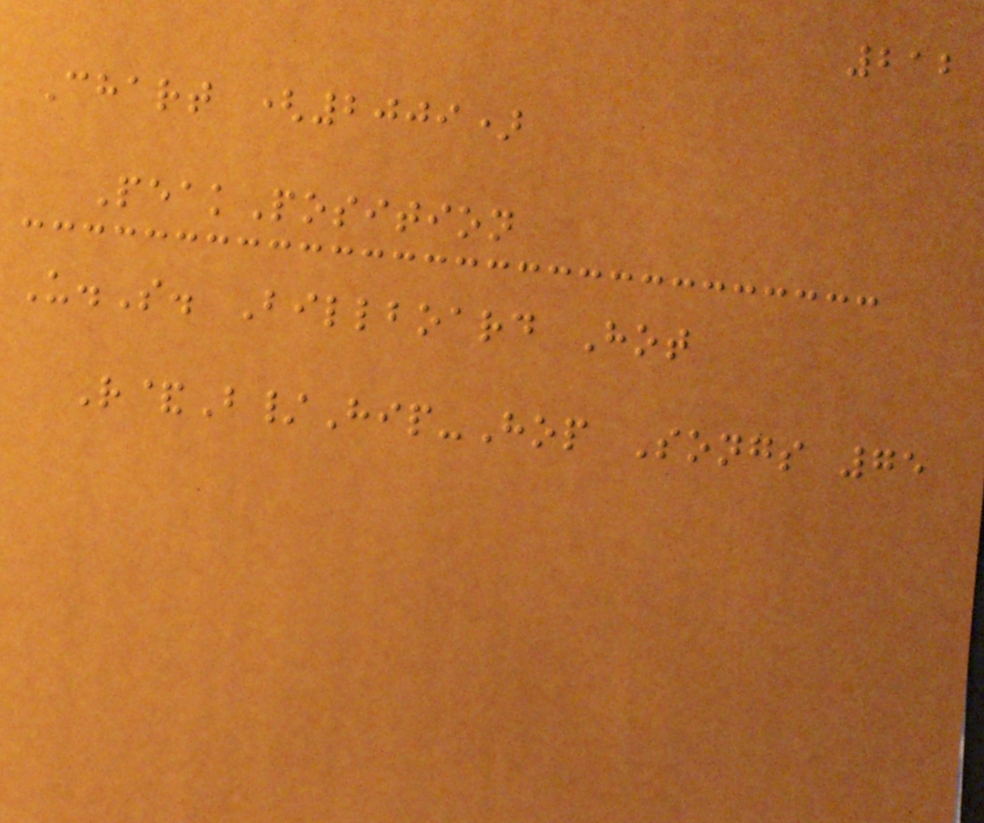212
Chart (2009)
PeakPosition
U.S. Billboard Hot
R&B/Hip-Hop Songs 75
